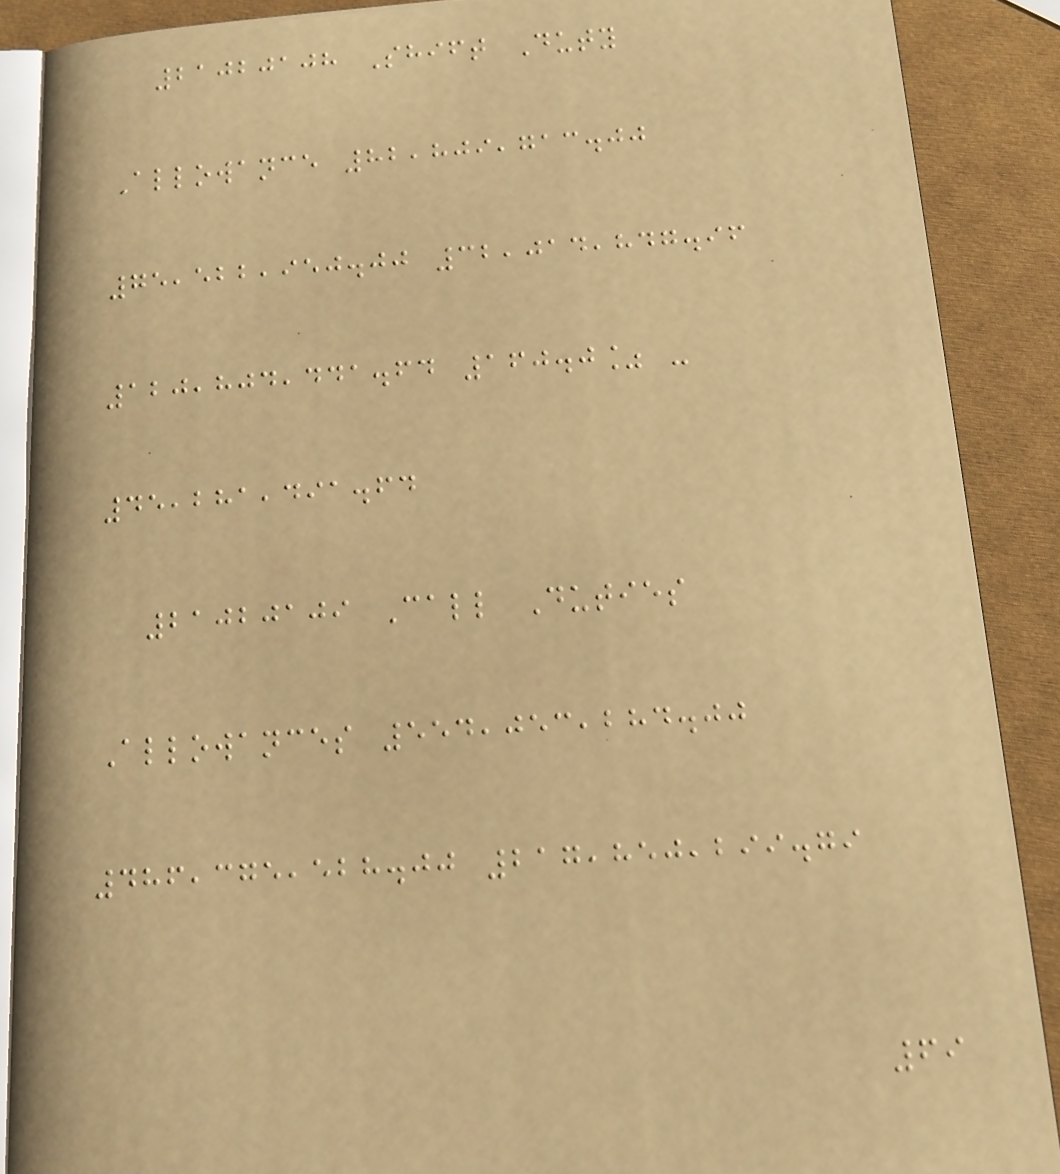21020108 Shift Duty
Allowance 82,809,713.00
75,522,950.00 32,014,847.96
120,804,441.64 160.0% -
45,281,491.64
21020109 Call Duties
Allowances 554,053,284.00
486,375,528.00 217,850,299.79
69
